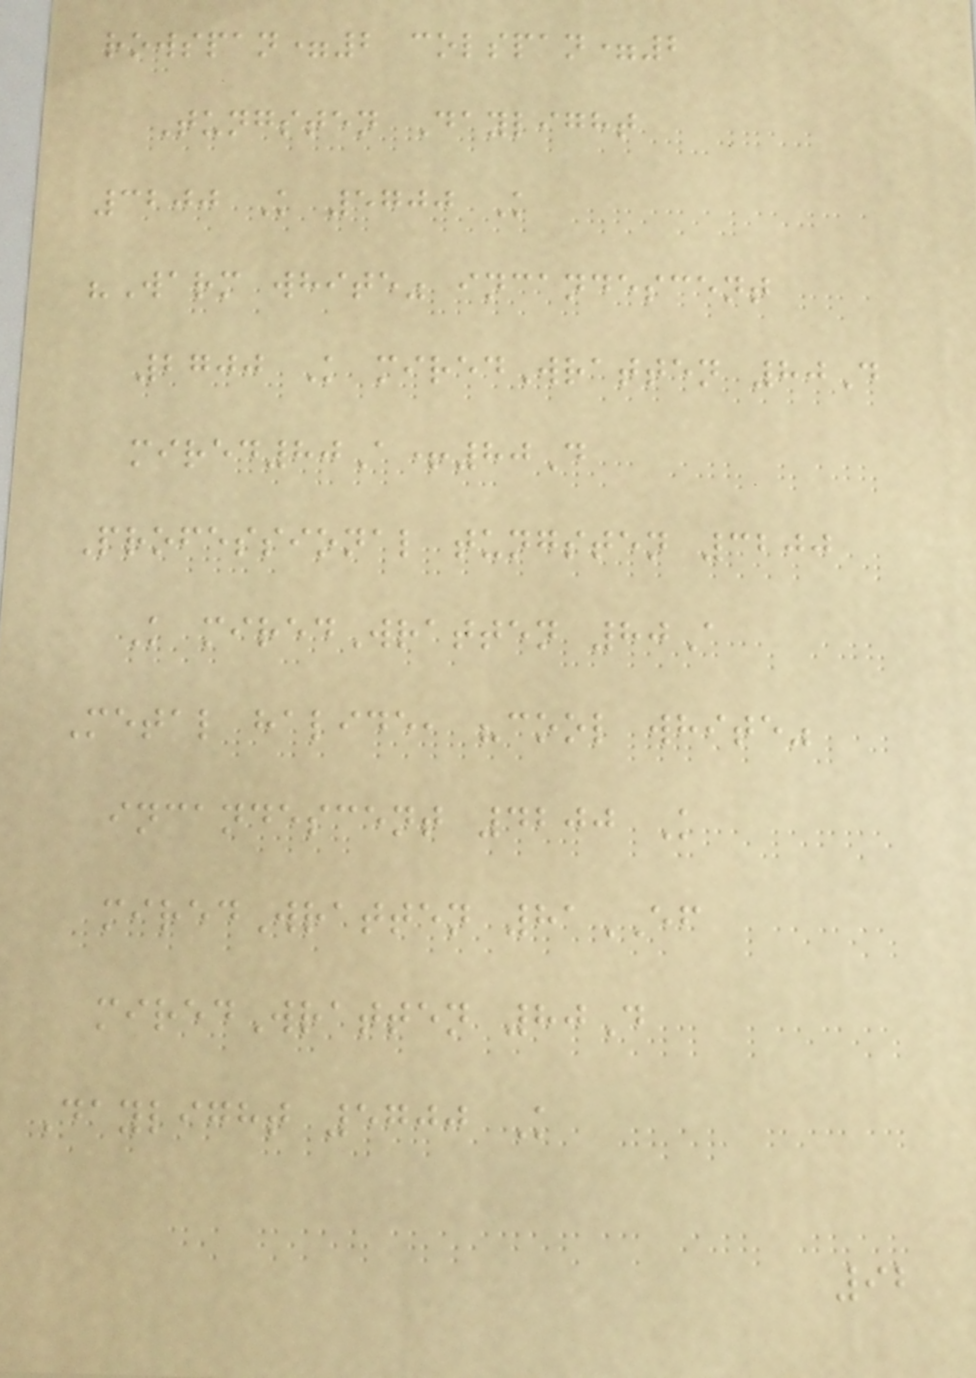rowspan=2 colspan=2
Tungsten Daylight
3200 K 5700 K
"Warm white" incandescent
2700 K miredWratten 80D
mired80A+80D
Professional tungsten 3200
K miredWratten 80A
Metal halide, "cool white"
incandescent 4200 K
miredWratten 81EF
miredWratten 80D
Daylight 5700 K
92
